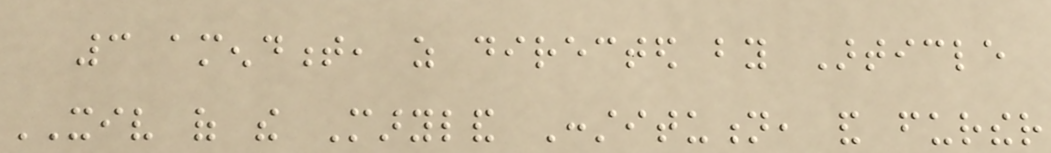3 amendment, as directed by Article
XIV of the Maryland Constitution, and further
